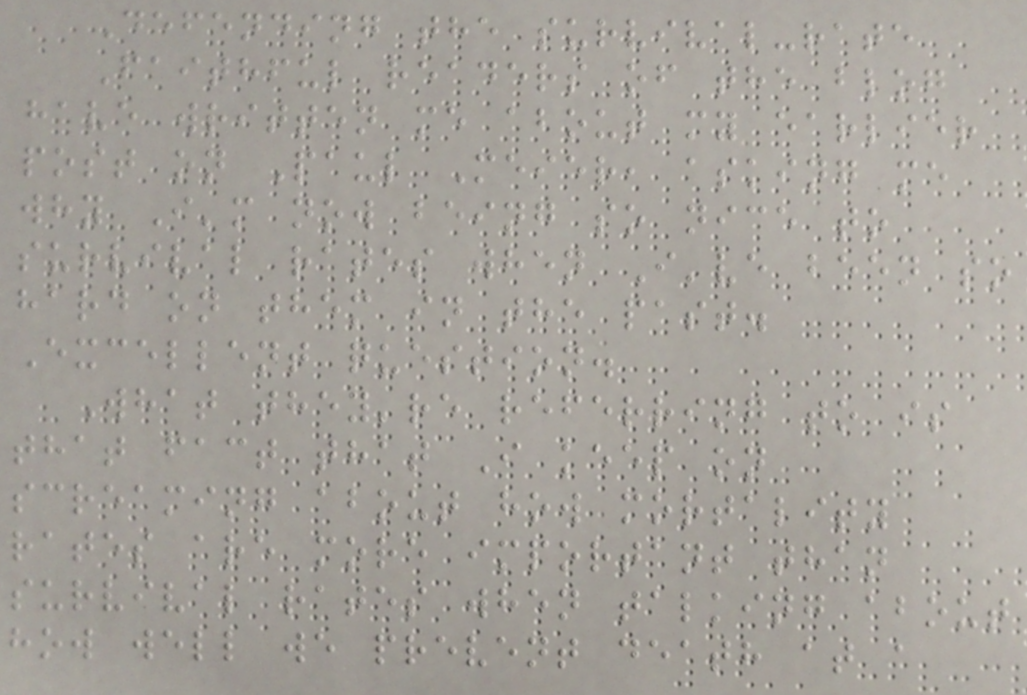Defending the survival-rate
Faithful readers of the blog
have written me about my earlier
post on Paul Meier, asking me
why I'm now being so nice to
survival rates when I've been so
hard on them in the past.
Excellent question.
What they're referring to is
that fact that I keep on
screaming about how mortality
rates are more important than
survival rates when talking about
how well we prevent death at a
